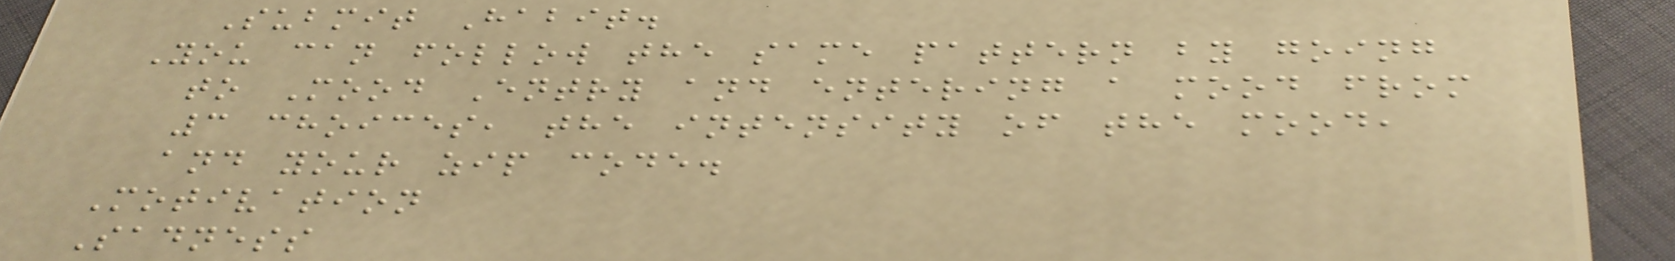Submit Habit.
You can follow the same pattern by going
to Mood Entry and entering a mood from
3 choices, the intensity of the mood,
and your zip code.
Motivation
Sadness
